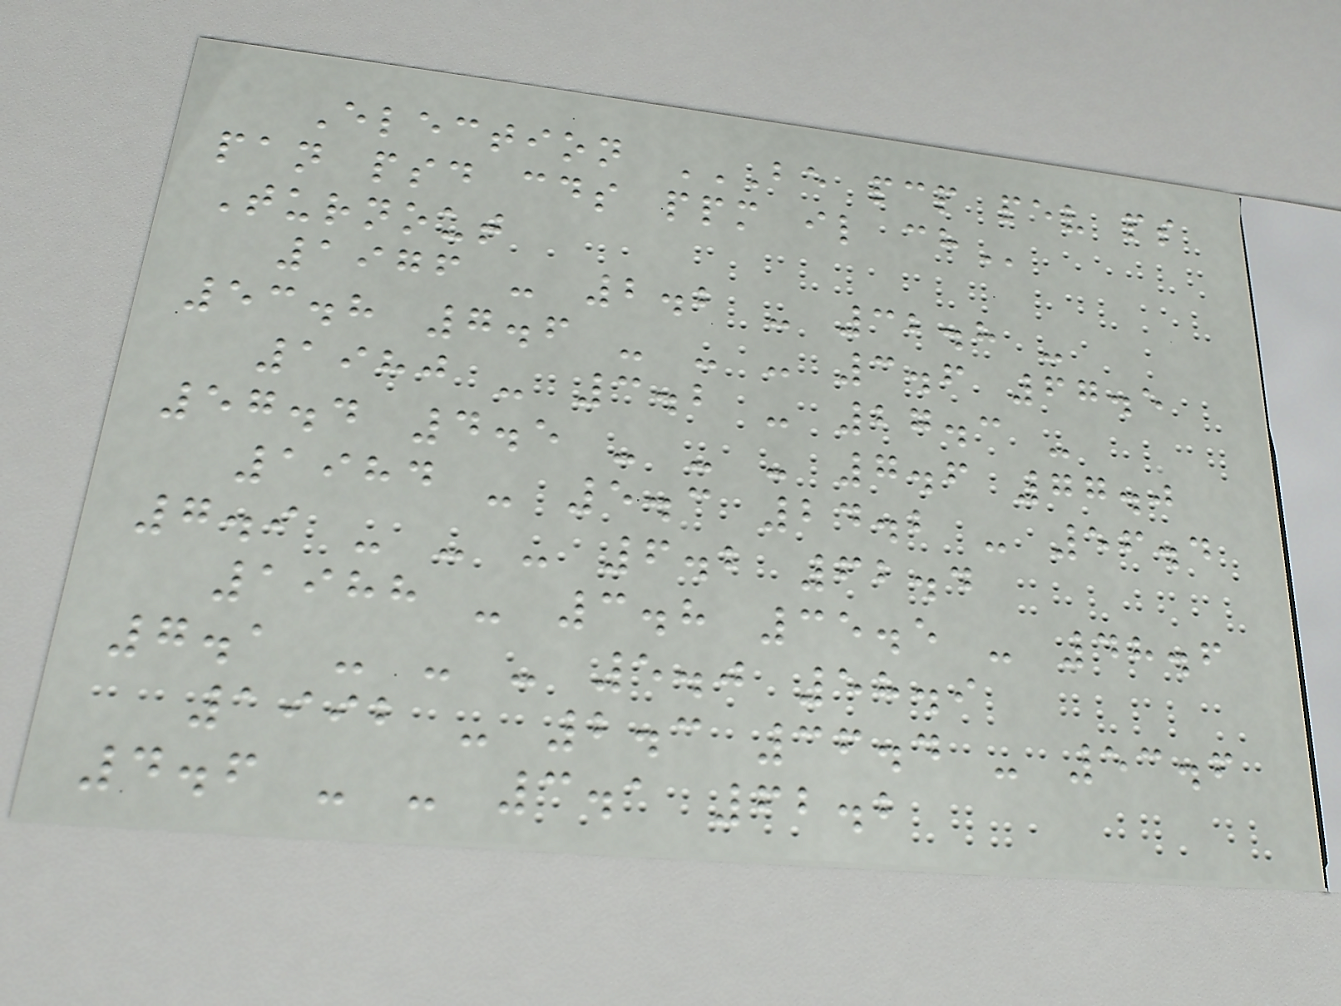Election BE PCP PEV PS
PAN PSD CDS PPM IL CH
Turnout
1976 - 2.2 - 32.8 -
53.8 7.6 - - - 3.6 67.5
1980 - 3.2 - 27.3 -
57.4 4.5 - - - 7.6 77.0
1984 - 5.3 24.2 - 56.4
7.9 - - - 6.2 62.4
1988 - 3.8 35.5 - 48.6
7.1 - - - 5.0 58.9
1992 - 2.3 36.4 - 53.6
4.6 - - 3.1 62.2
